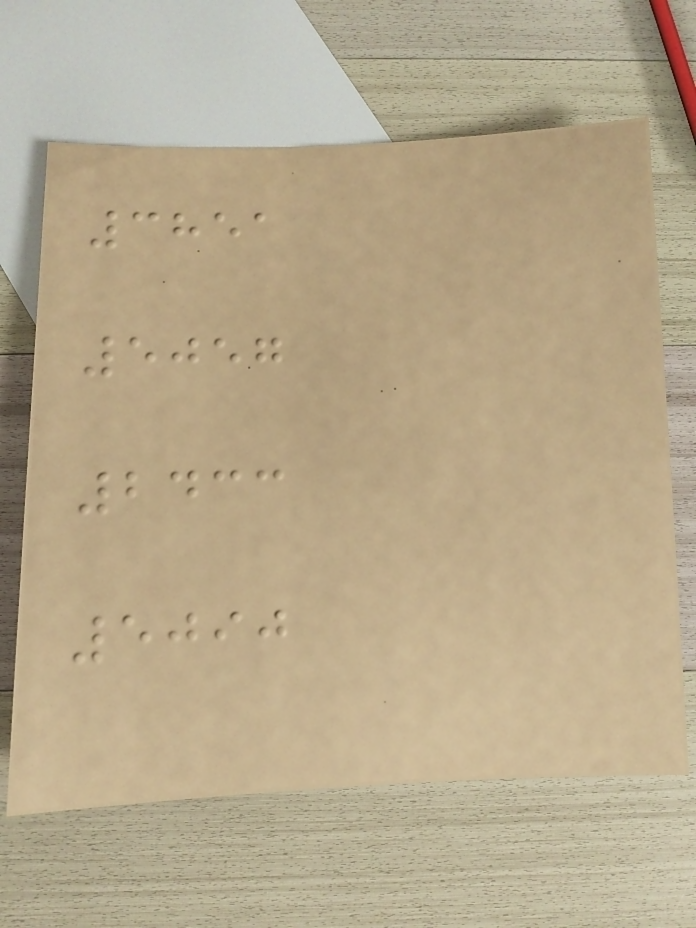3851
5057
2433
5090
